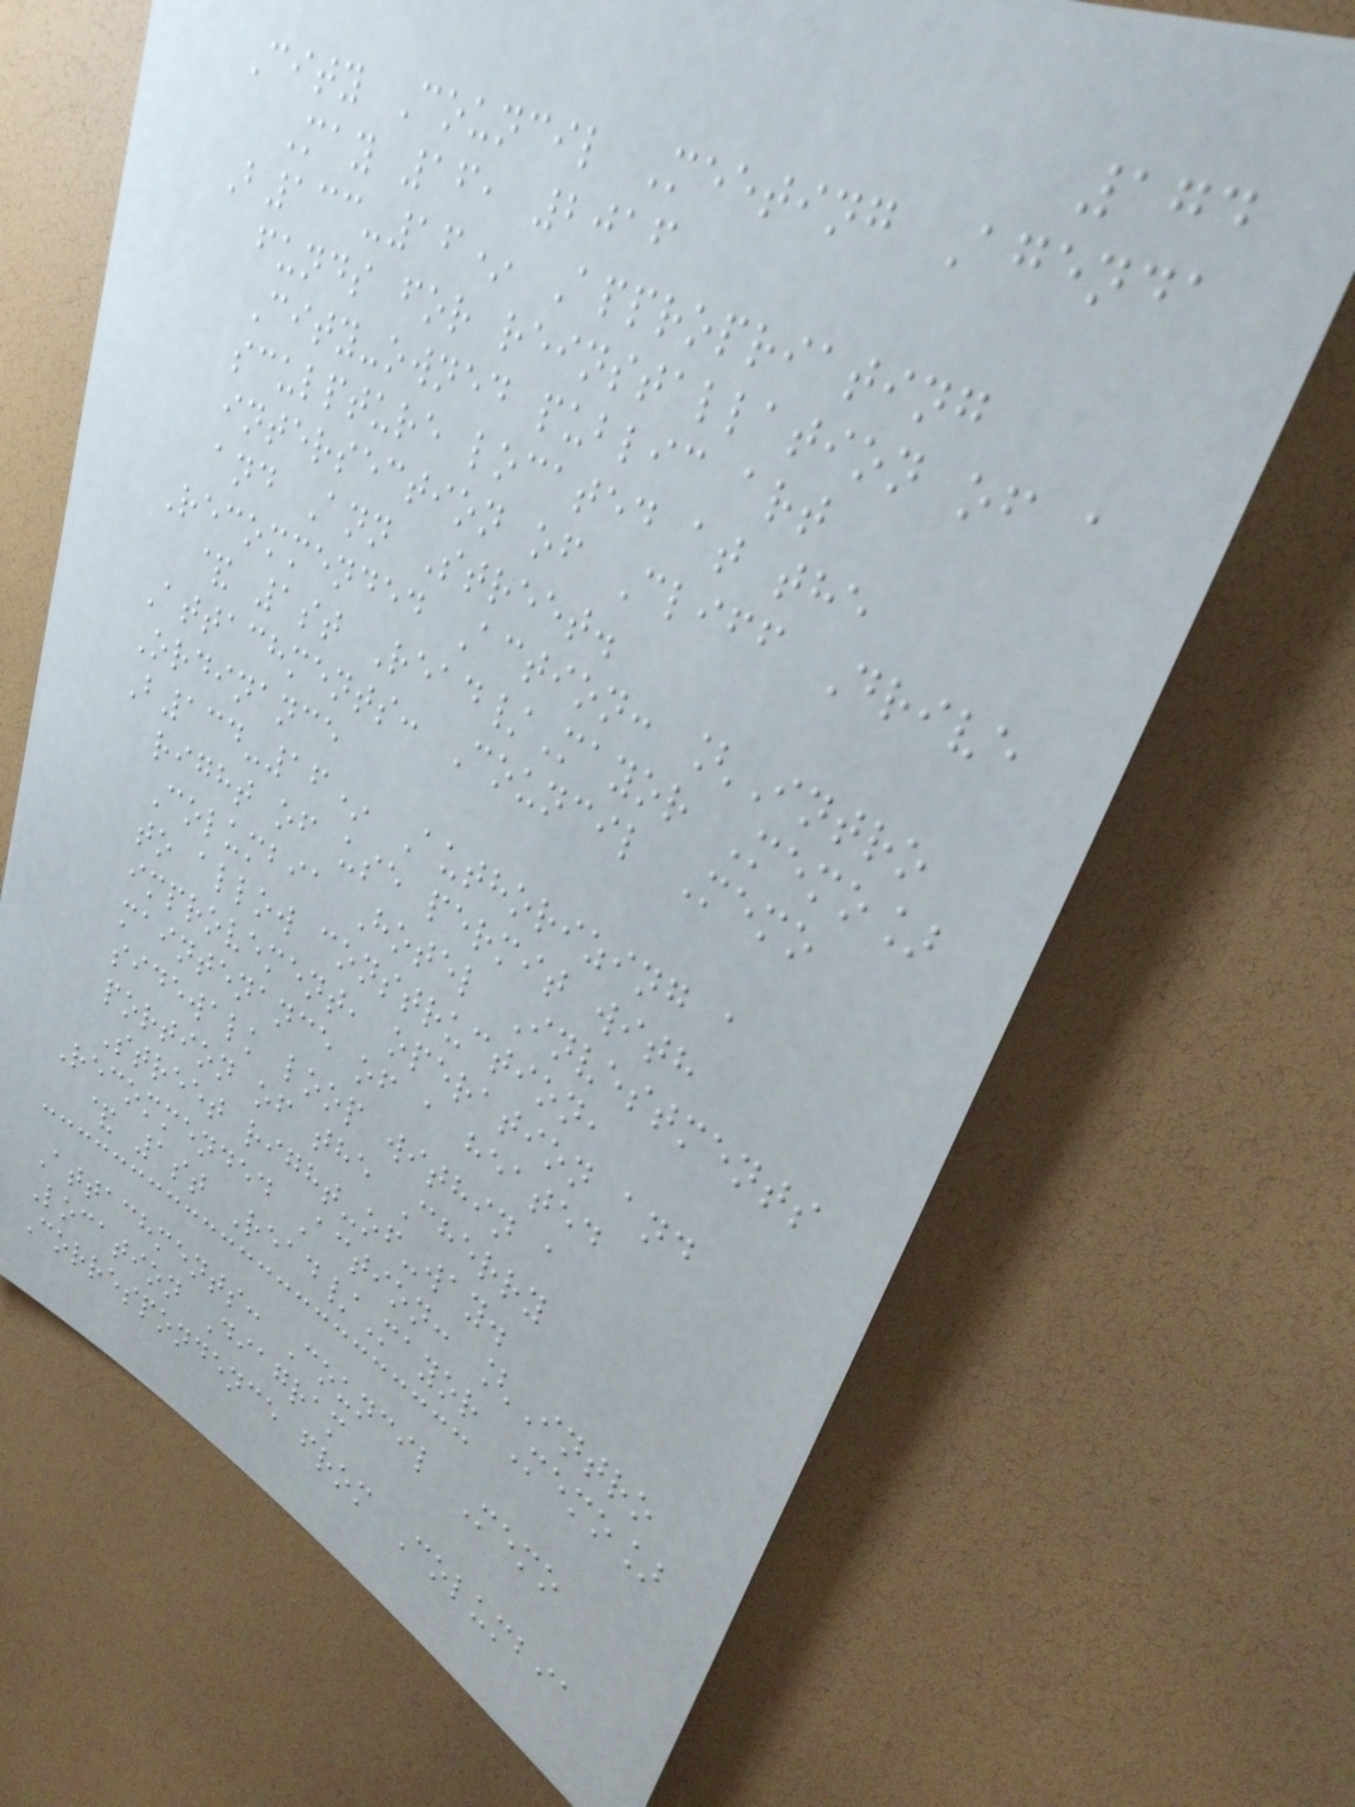174
City Council Meeting Agenda
May 16, 2016
B133-16* Appropriating
funds for reinstallation of a
City-owned public art
sculpture located at the
intersection of Cliff Drive
and Ann Street.
Recommended Action: [Intro
& 1st Read/Mayor Memo]
Attachments: Council Memo
Ordinance
B134-16* Authorizing a
right of use permit with
Columbia Hotel Investments
to allow construction,
improvement, operation and
maintenance of a heated
sidewalk loop within a
portion of the Cherry
Street right-of-way.
Recommended Action: [Intro
& 1st Read/Mayor Memo]
Attachments: Council Memo
Location Diagram
Correspondence from Columbia
